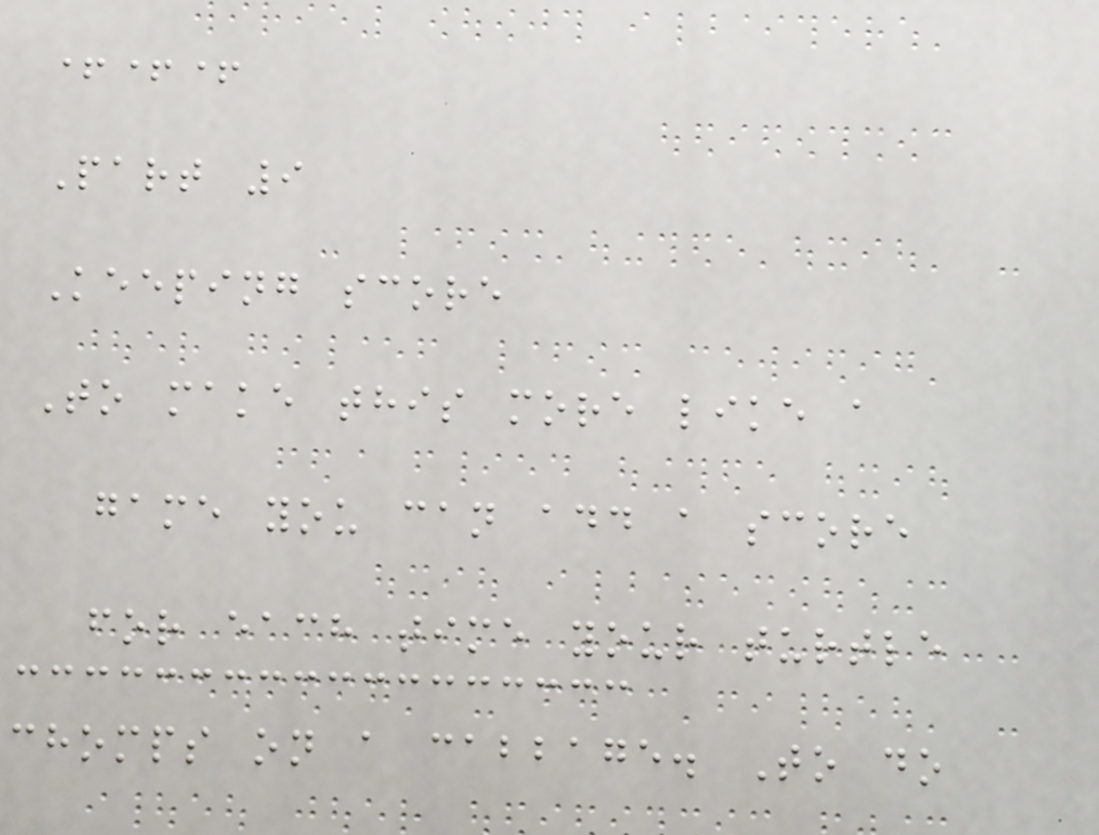+++
Part 9
Keeping score
To make this more like a
game you can add a score
for each time your turtle
chomps on a cabbage. To do
